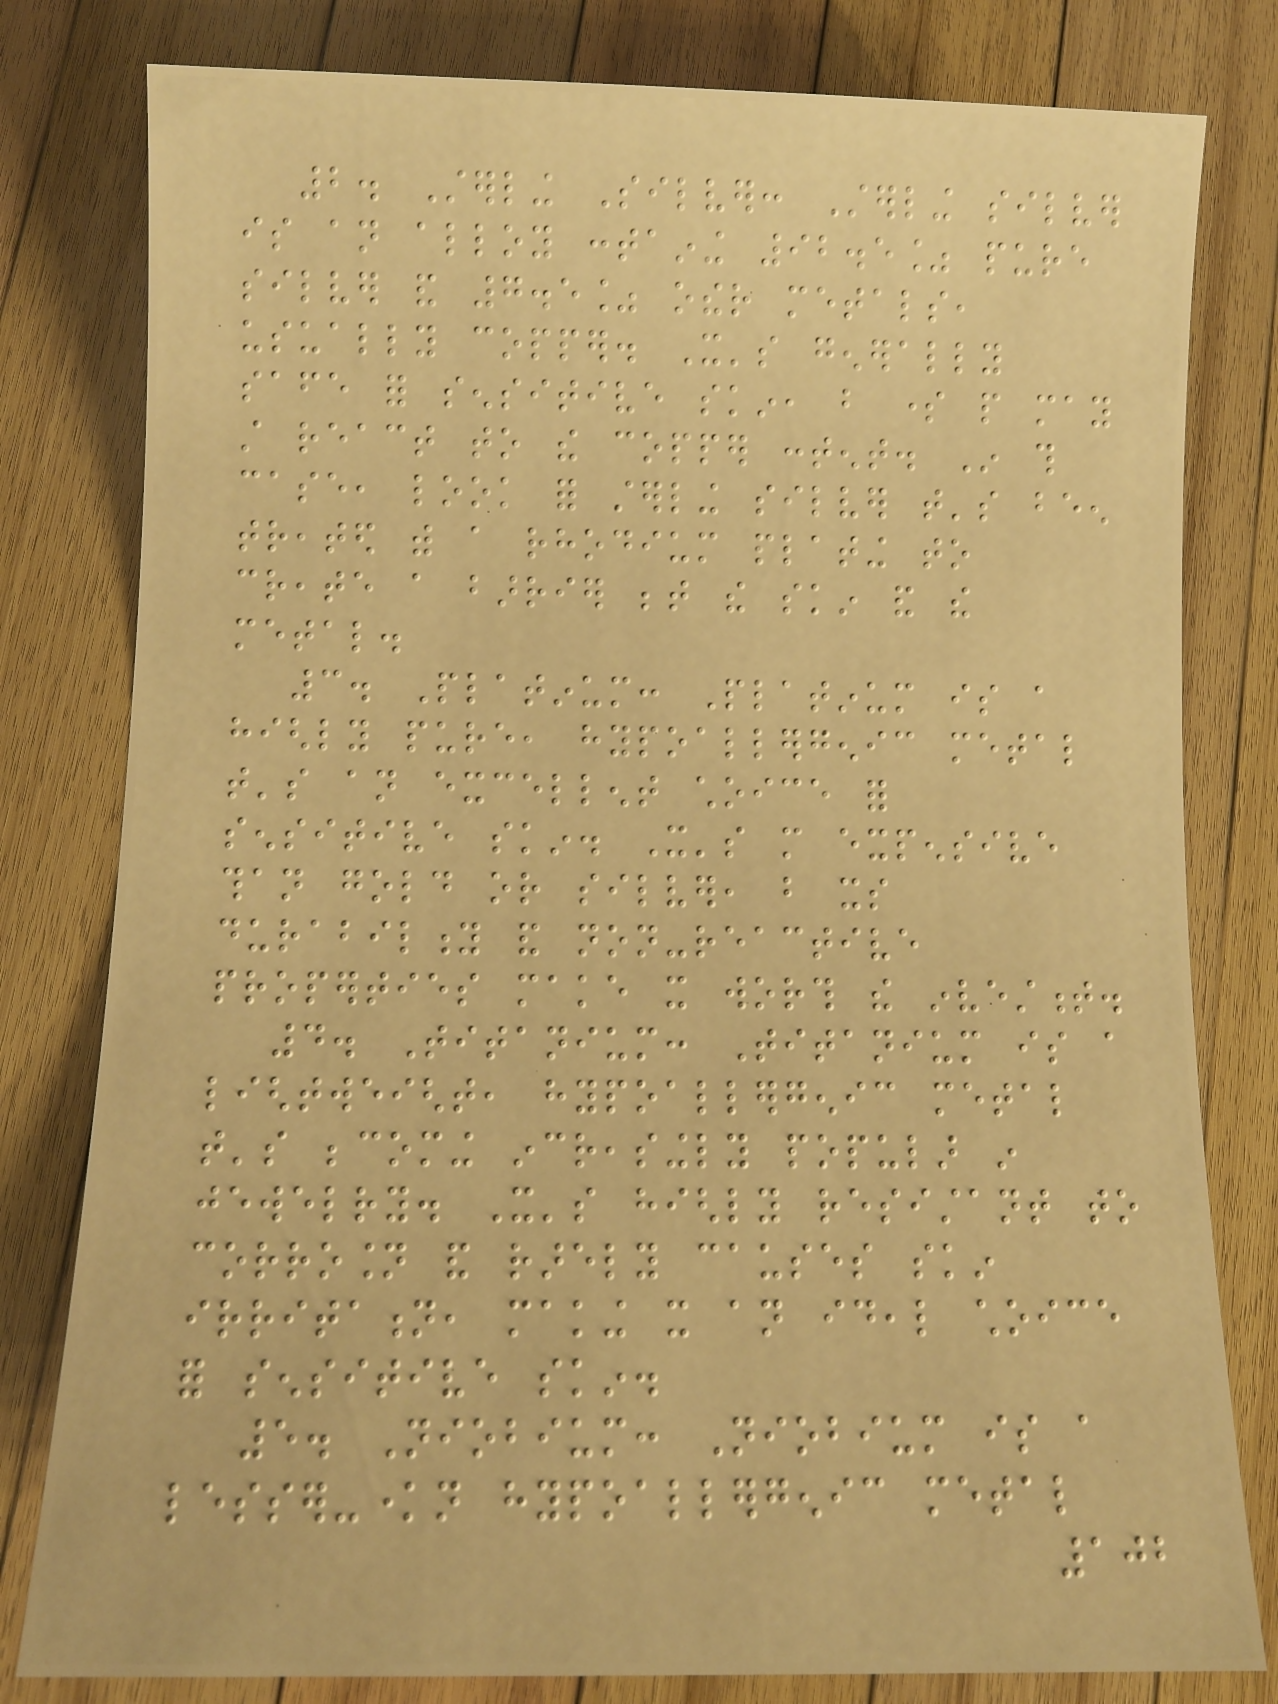2. Sterling Silver: Sterling silver
is an alloy containing 92.5% pure
silver and 7.5% other metals,
usually copper. It's generally
safe for sensitive skin, but some people may
still react to the copper content. In this
case, look for sterling silver that's been
treated with a rhodium plating to
create a barrier between the skin and the
metal.
3. Platinum: Platinum is a
highly pure, hypoallergenic metal
that's an excellent choice for
sensitive skin. It's more expensive
than gold or silver, but its
durability and non-reactive
properties make it worth the investment.
4. Titanium: Titanium is a
lightweight, hypoallergenic metal
that's becoming increasingly popular in
jewelry. It's highly resistant to
corrosion and rarely causes skin
irritation, making it an ideal choice
for sensitive skin.
5. Niobium: Niobium is a
lesser-known hypoallergenic metal
102
